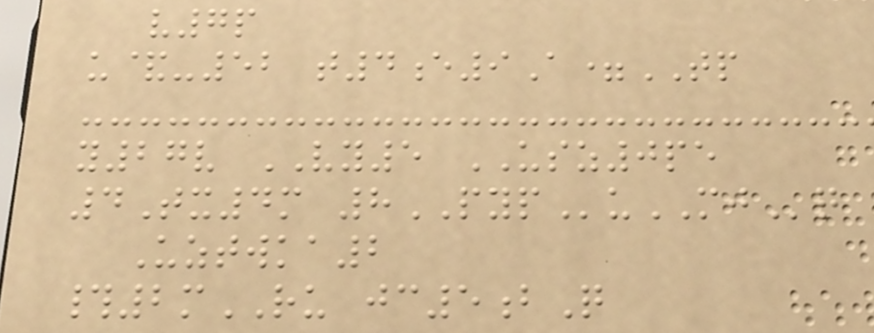v7p
u&-52 t4e9A=TP
y27v VY5 USZ0pe
4Tx4m 8PYPuMJq
Uztwka2
#2mRU jc5bQ
